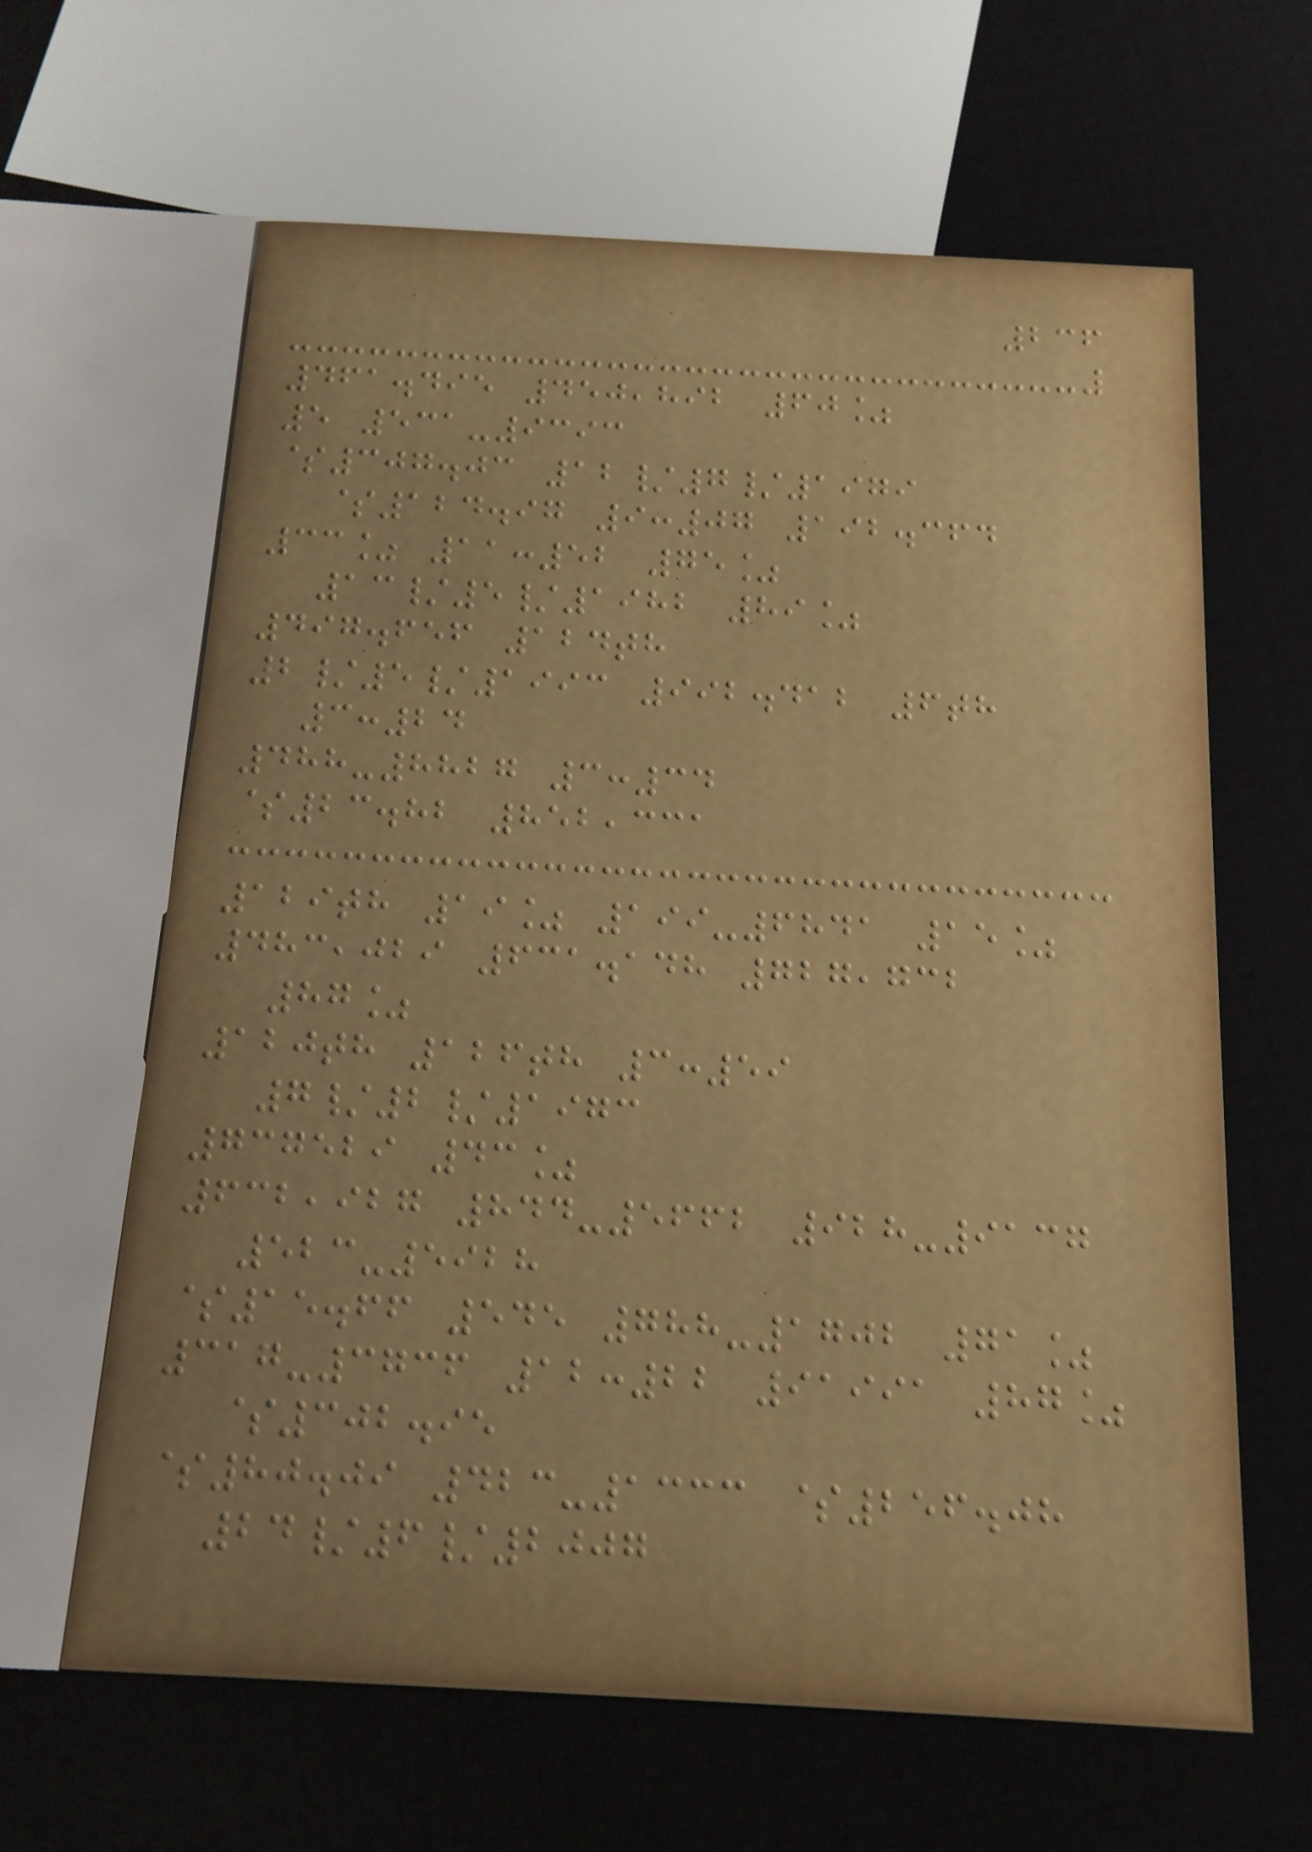236
461.495 450,892 60%
5 531-9393
$307.03 12/7/1979
$124.97 9:07 192.364
33% 11:52 75%
13/5/1982 89%
497.656 124th
2/5/1993 992.412 6th
3:24
488-8827 3:34
$23.82 852,331
129th 19% 199-6841 15%
483,029 631.148 727,732
87%
120th 126th 3:59
7/2/1973
737529 43%
632,927 844-5662 928-9137
523-5928
$15.66 545 788-1702 71%
317-3736 12:22 91991 87%
$302.95
$80.09 423-1333 $256.08
24/6/2007
